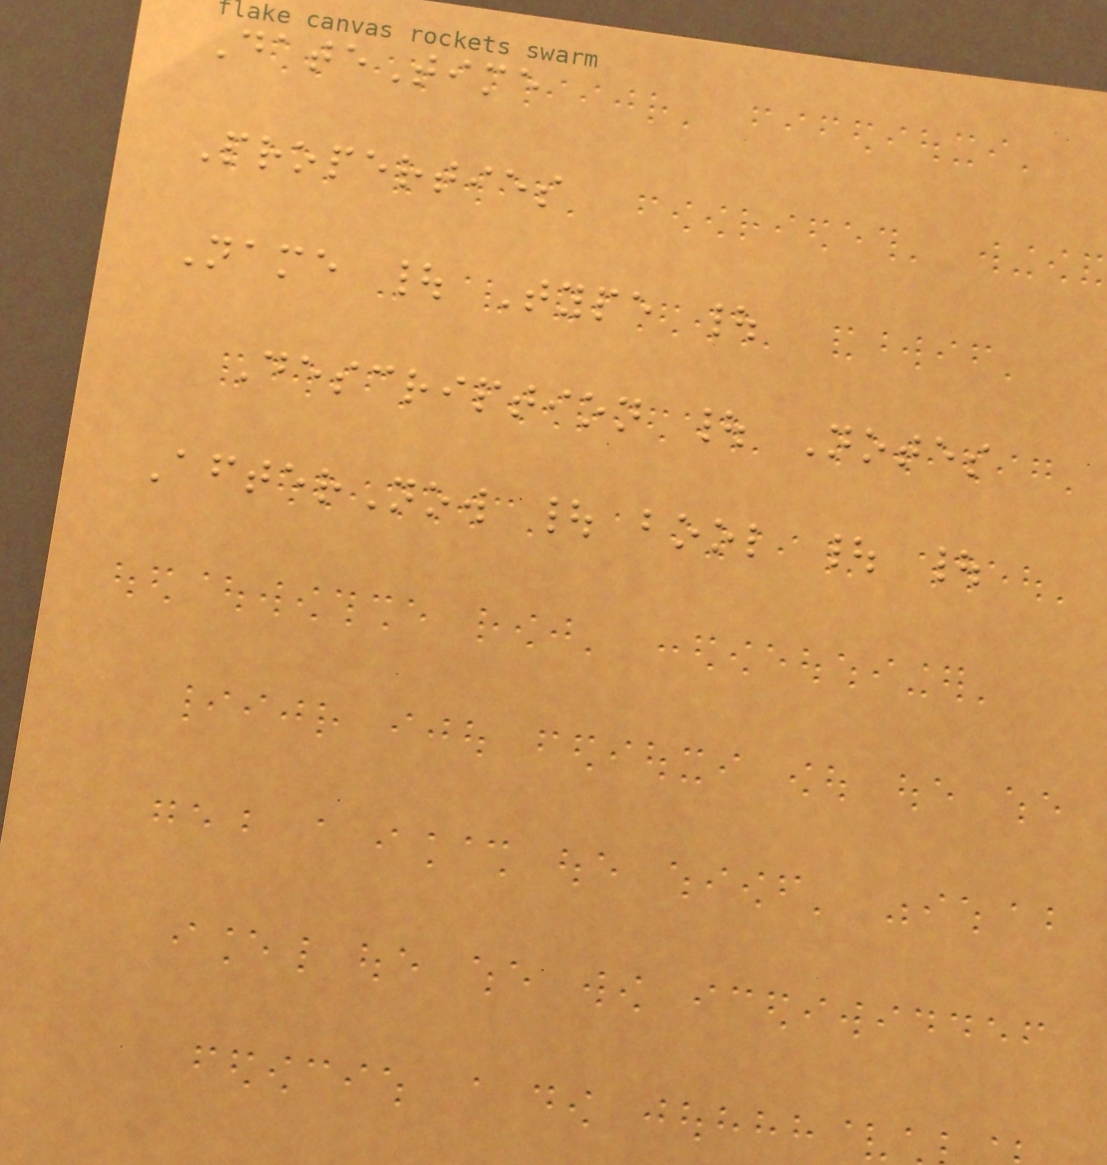DateTime
Properties
Name | Type |
Description | Notes
AfterNow | bool | |
